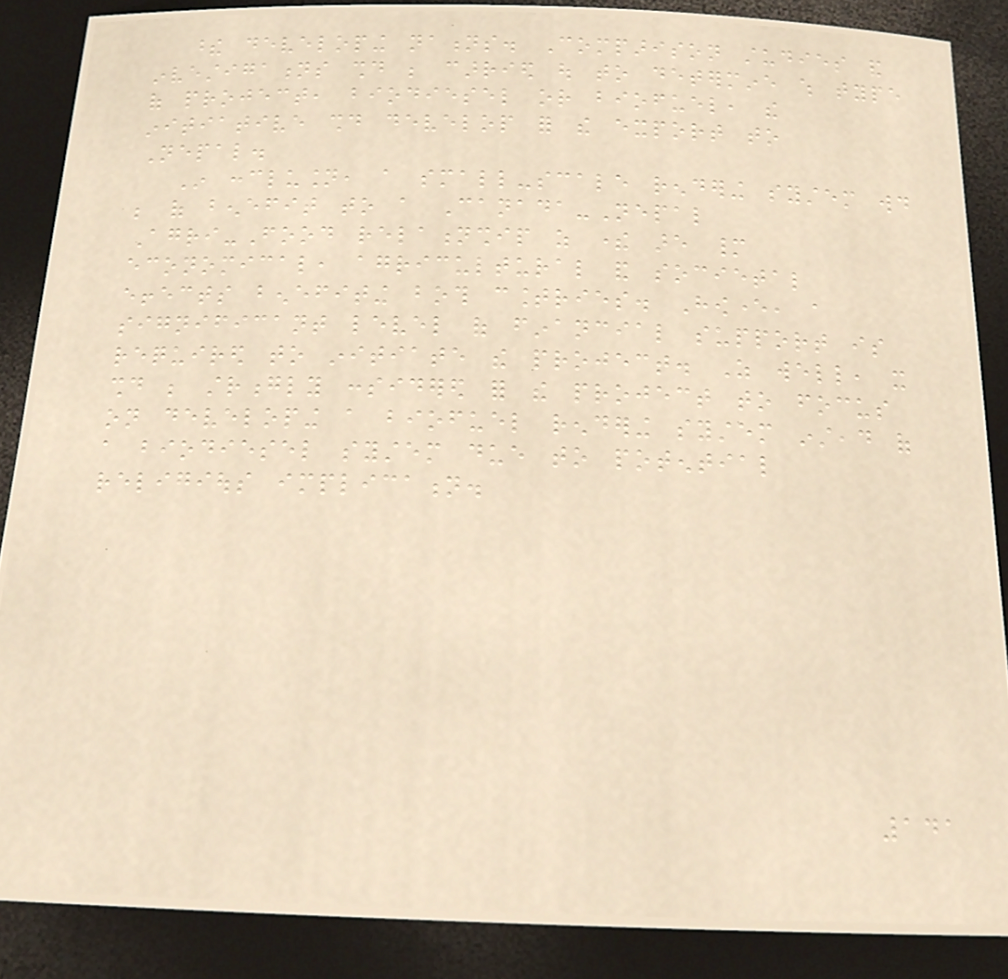these developing nations. Comparison studies and
investigations should be carried out to determine which type
of project, biodiesel or biofuel, the
initiative should develop for the export to
Nepal.
In conclusion, a small-scale rendering system would
be of benefit to a Canada-Nepal
Agri-Food relationship as there are many
economical, agricultural and societal
effects benefiting both countries. However, a
significant level of financial support is
required to initiate the project. As well, it
should be strongly considered for the project to focus
on developing a biofuel rendering system instead of
a biodiesel system due to potential
religious implication.
141
